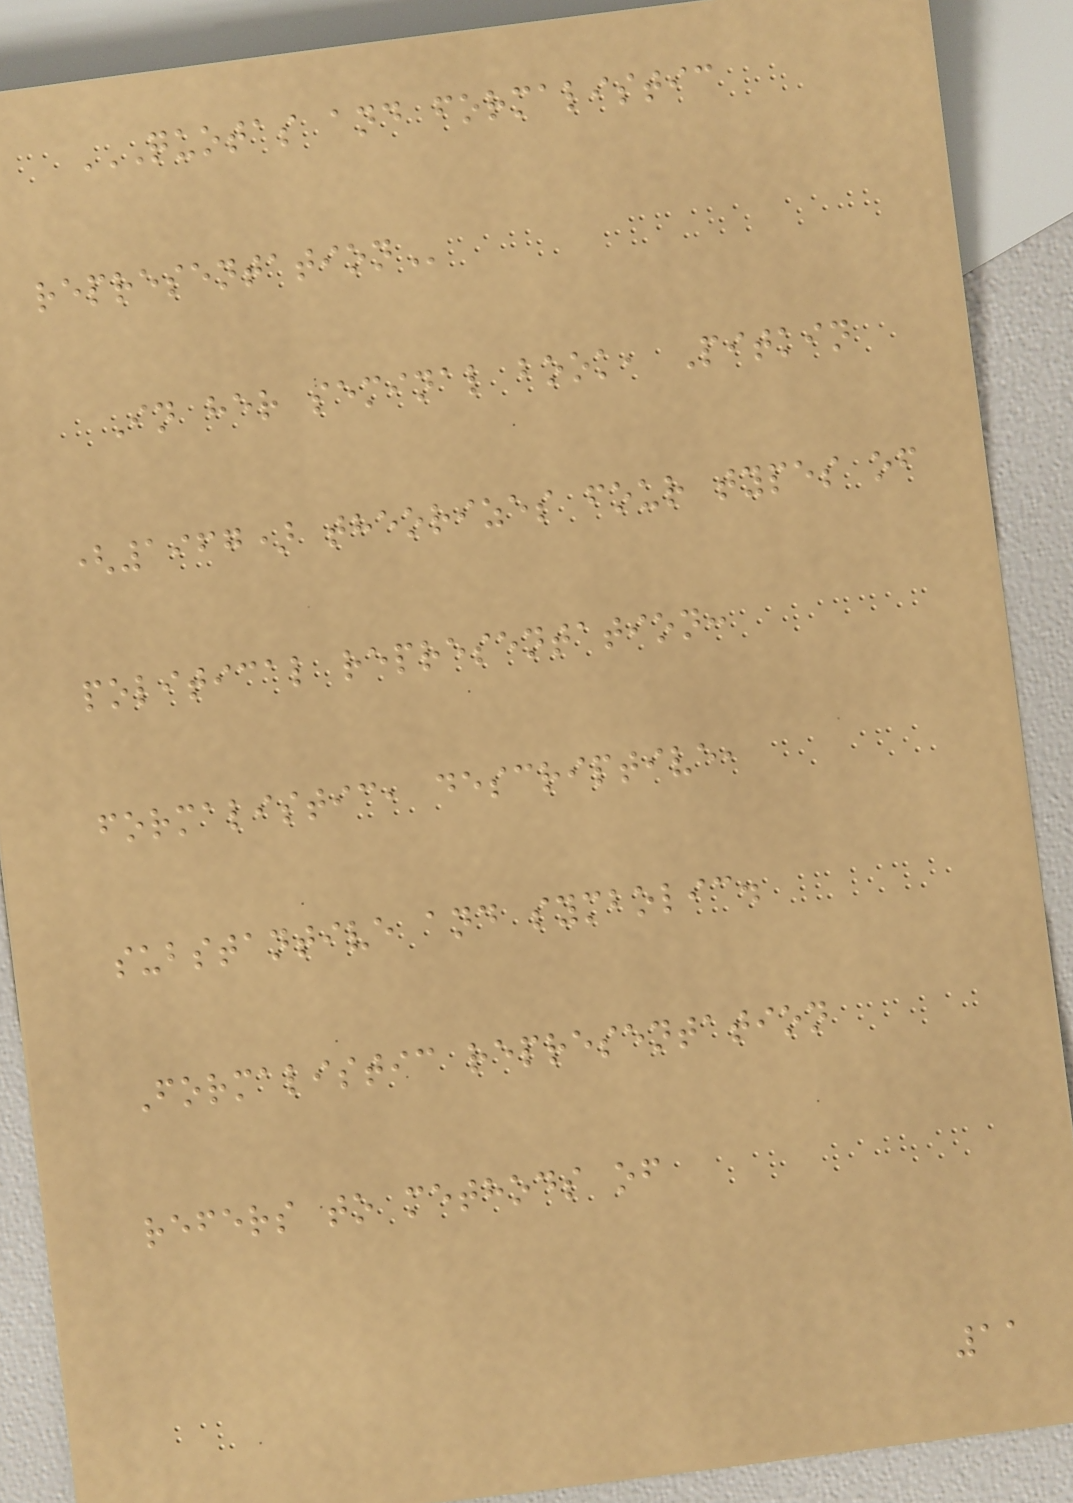QUOTAS AND FORMALISTIC
REPRESENTATION
In her seminal book, Pitkin
(1967) theorizes four types of
political representation:
formalistic, descriptive,
substantive and symbolic.
Formalistic representation
refers to methods of
11
